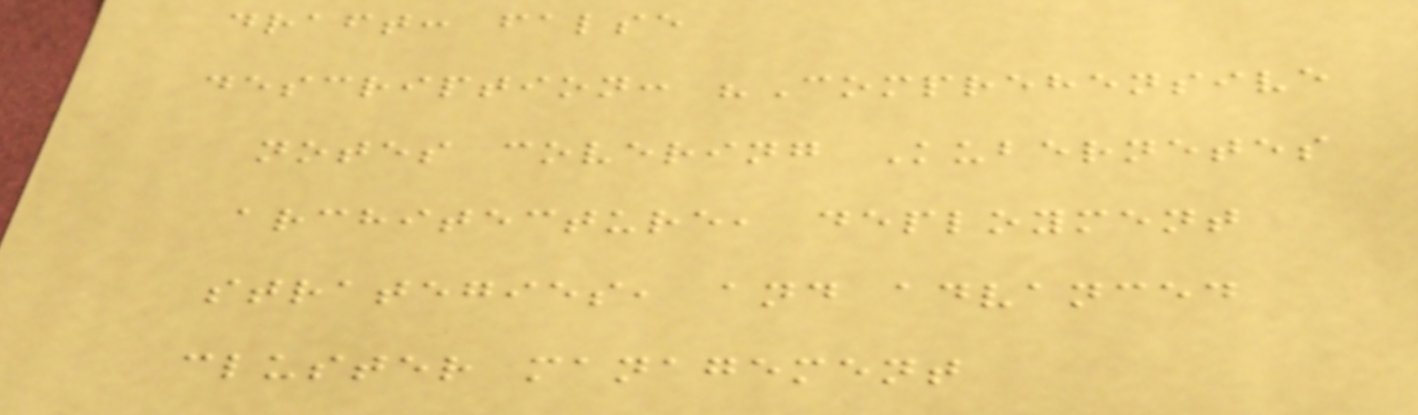draft: false
description: "Comprehensive
notes covering Kubernetes
architecture, deployment
strategies, and advanced
cluster management
